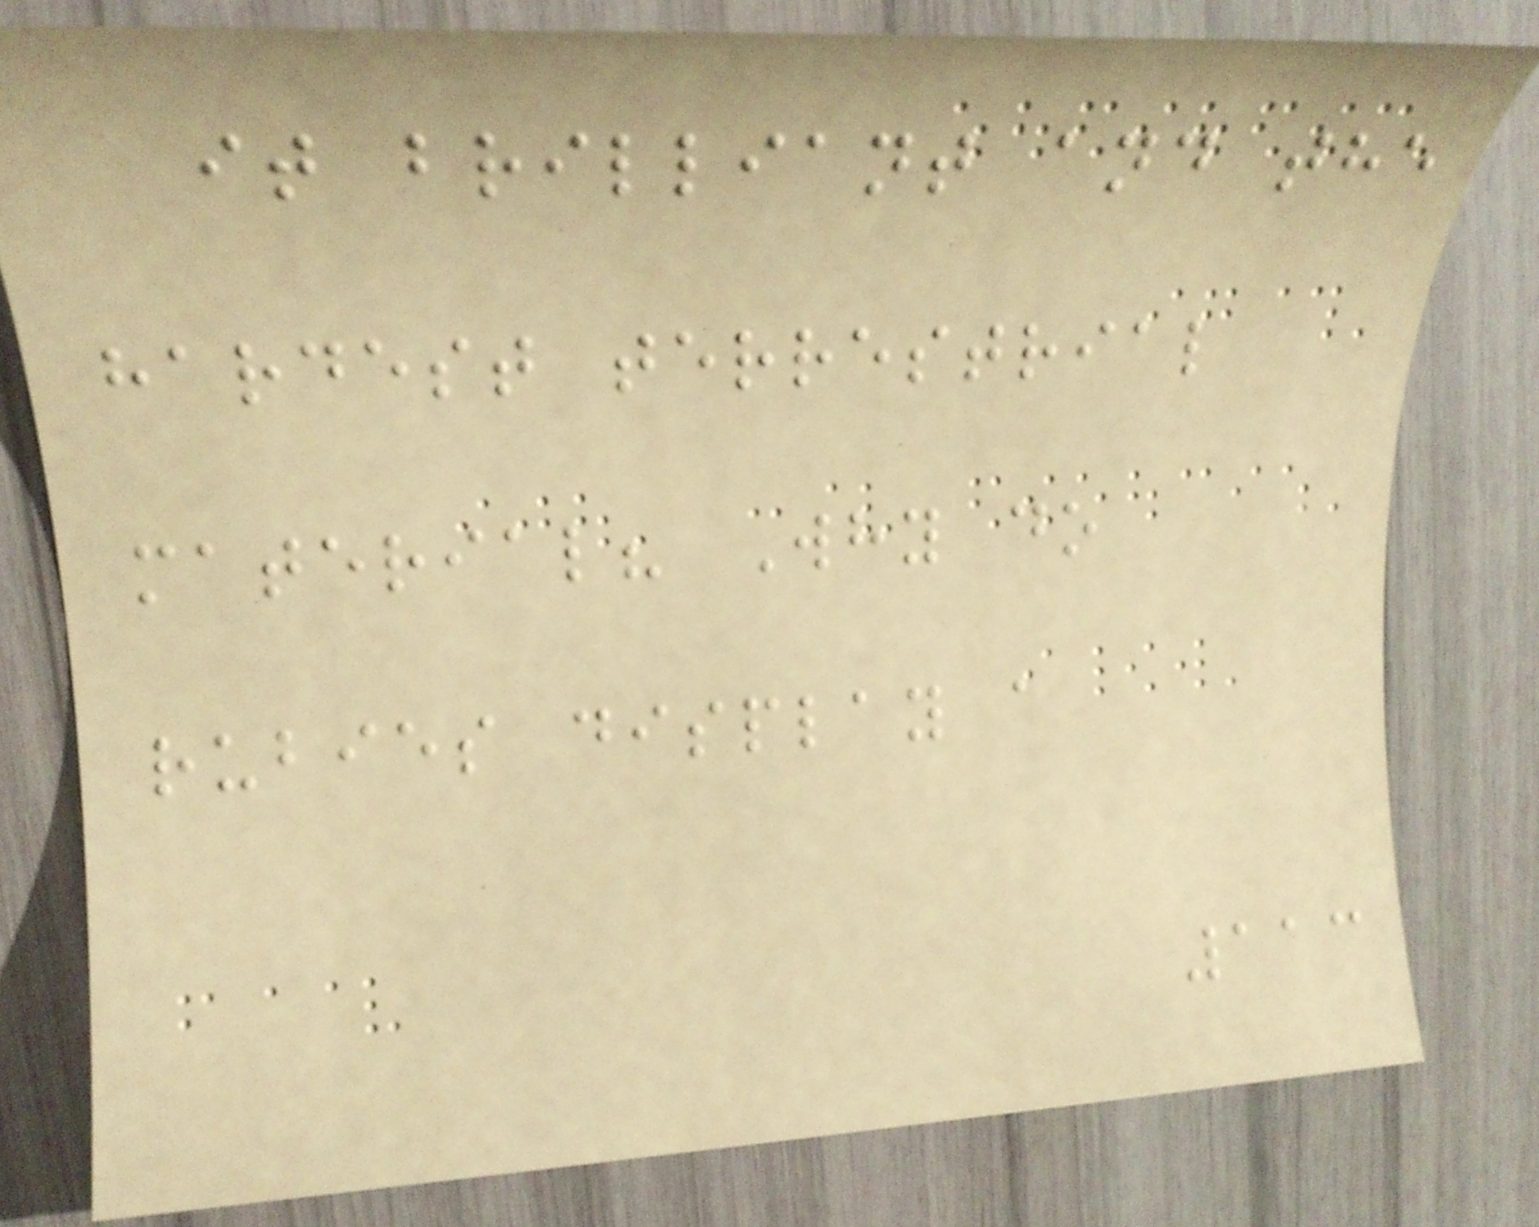it brilliant and the
hardest terrestrial
material? Why do
rubies display a
113
